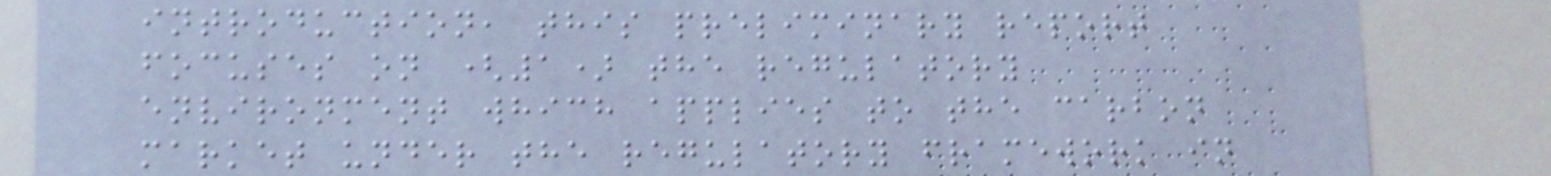introduction, this preliminary report
focuses on (1) the regulatory
environment which applies to the carbon
market under the regulatory framework in
